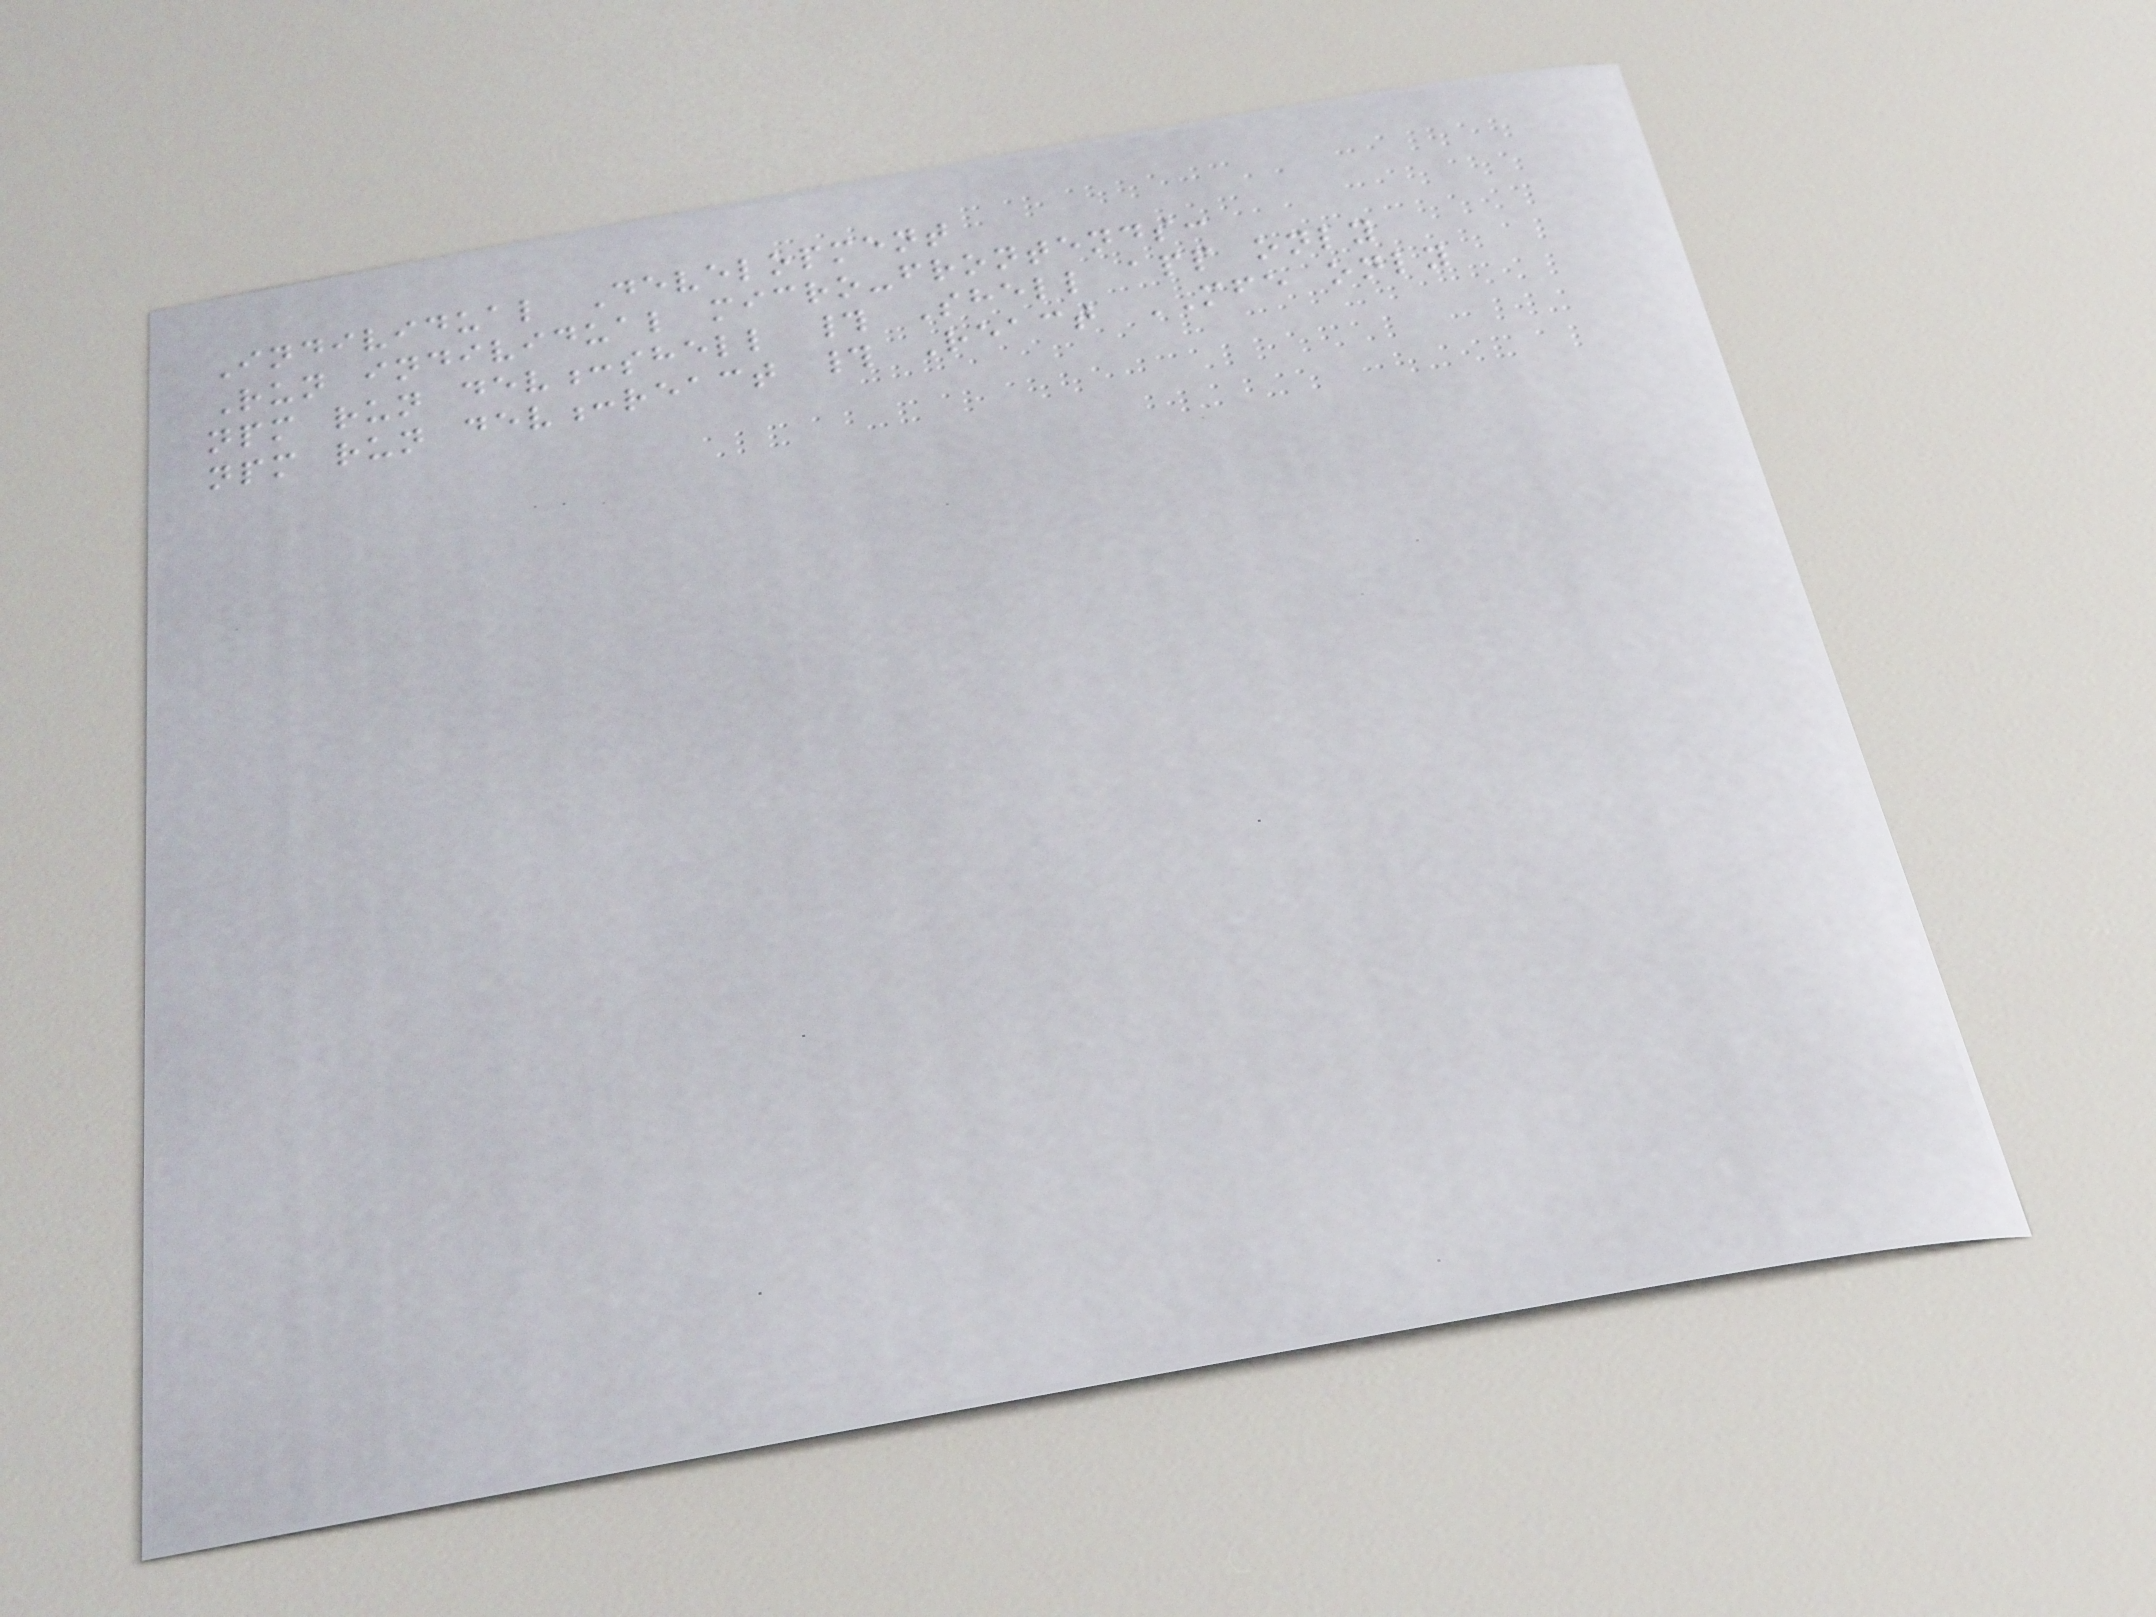Individual Development
Run individual micro-frontends:
npm run dev:shell # Shell app only
npm run dev:react # React MFE only
